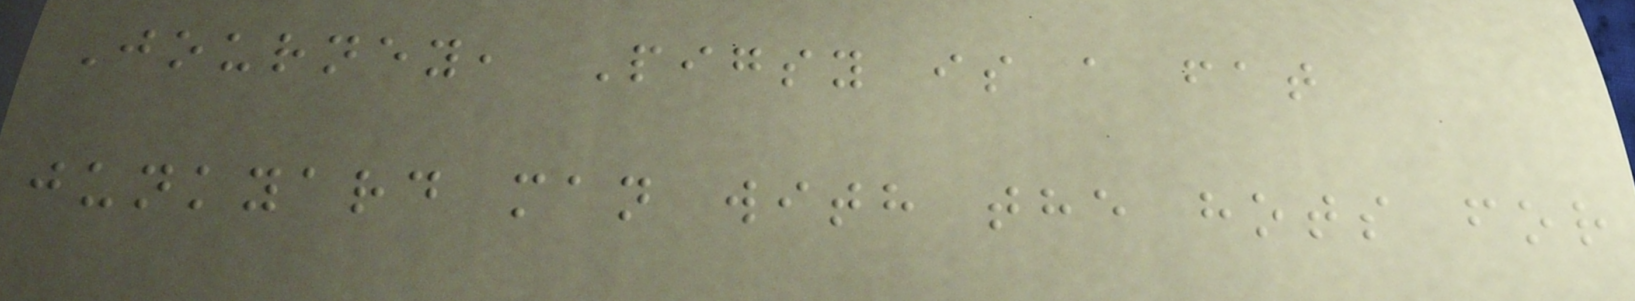Journey, Pigsy is a fat
junkyard man with the hots for
